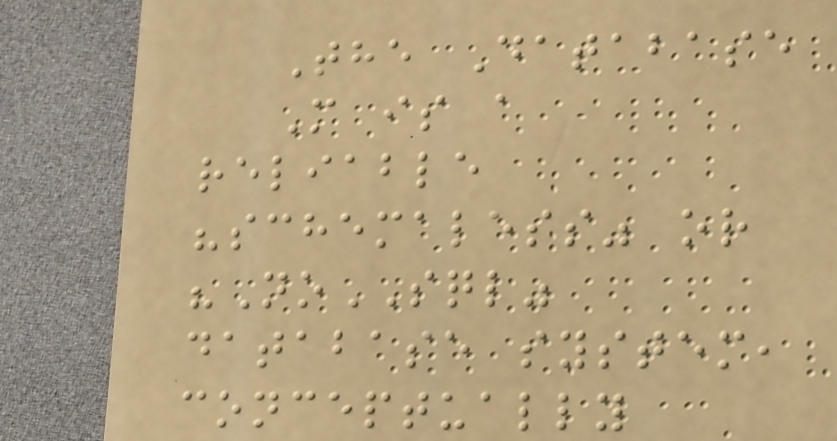The Database
M is a
reliable
"schemaless" or
"NoSQL"
database system,
conceptually
